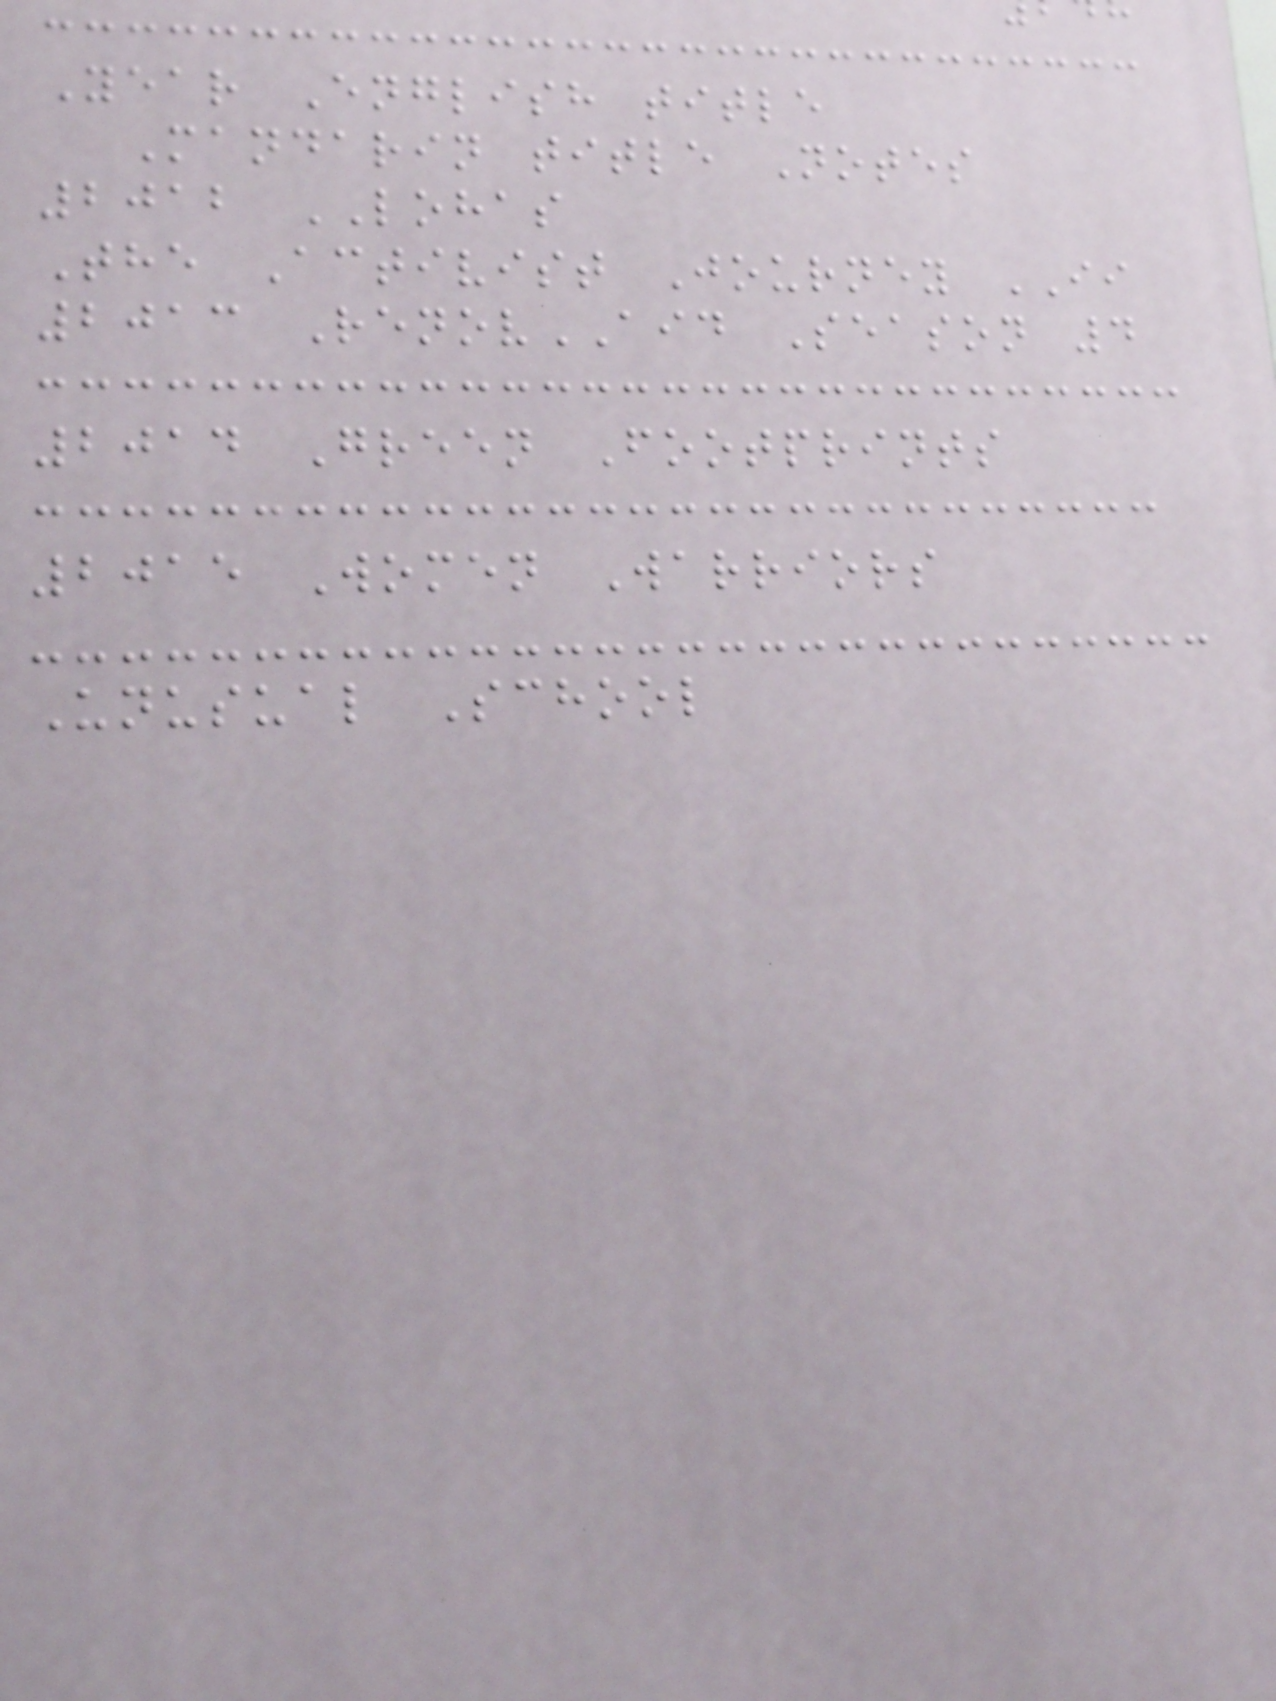Year English title
Mandarin title Notes
2012 LOHAS
The Activist Journey II
2013 RenovAID Season 4
2014 Green Footprints
2015 Women Warriors
Unusual School
